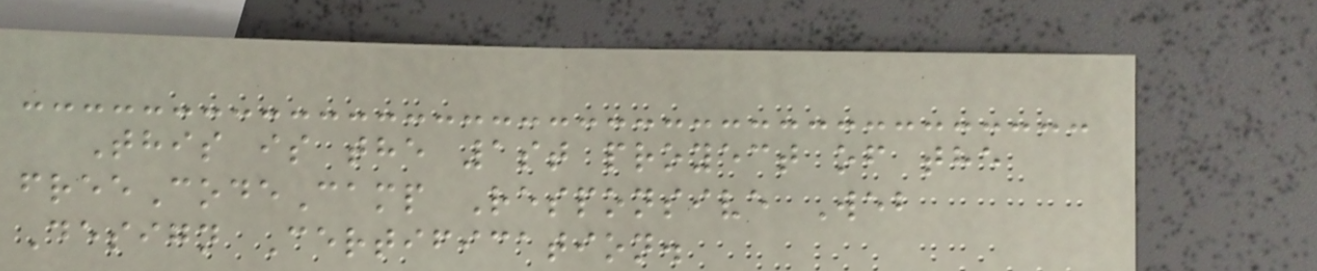This is the 1st proyect of the
freeCodeCamp Responsive Web
Design Certification.
